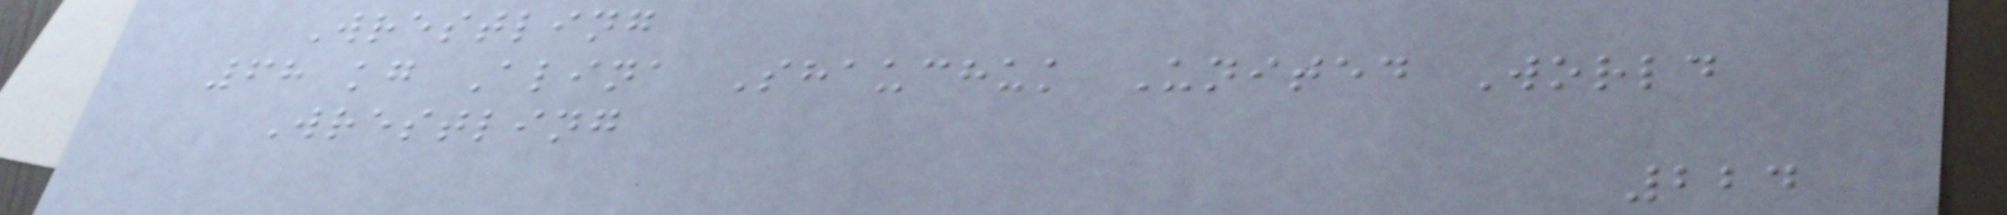Wrestling
68 kg Alina Shauchuk United World
Wrestling
224
